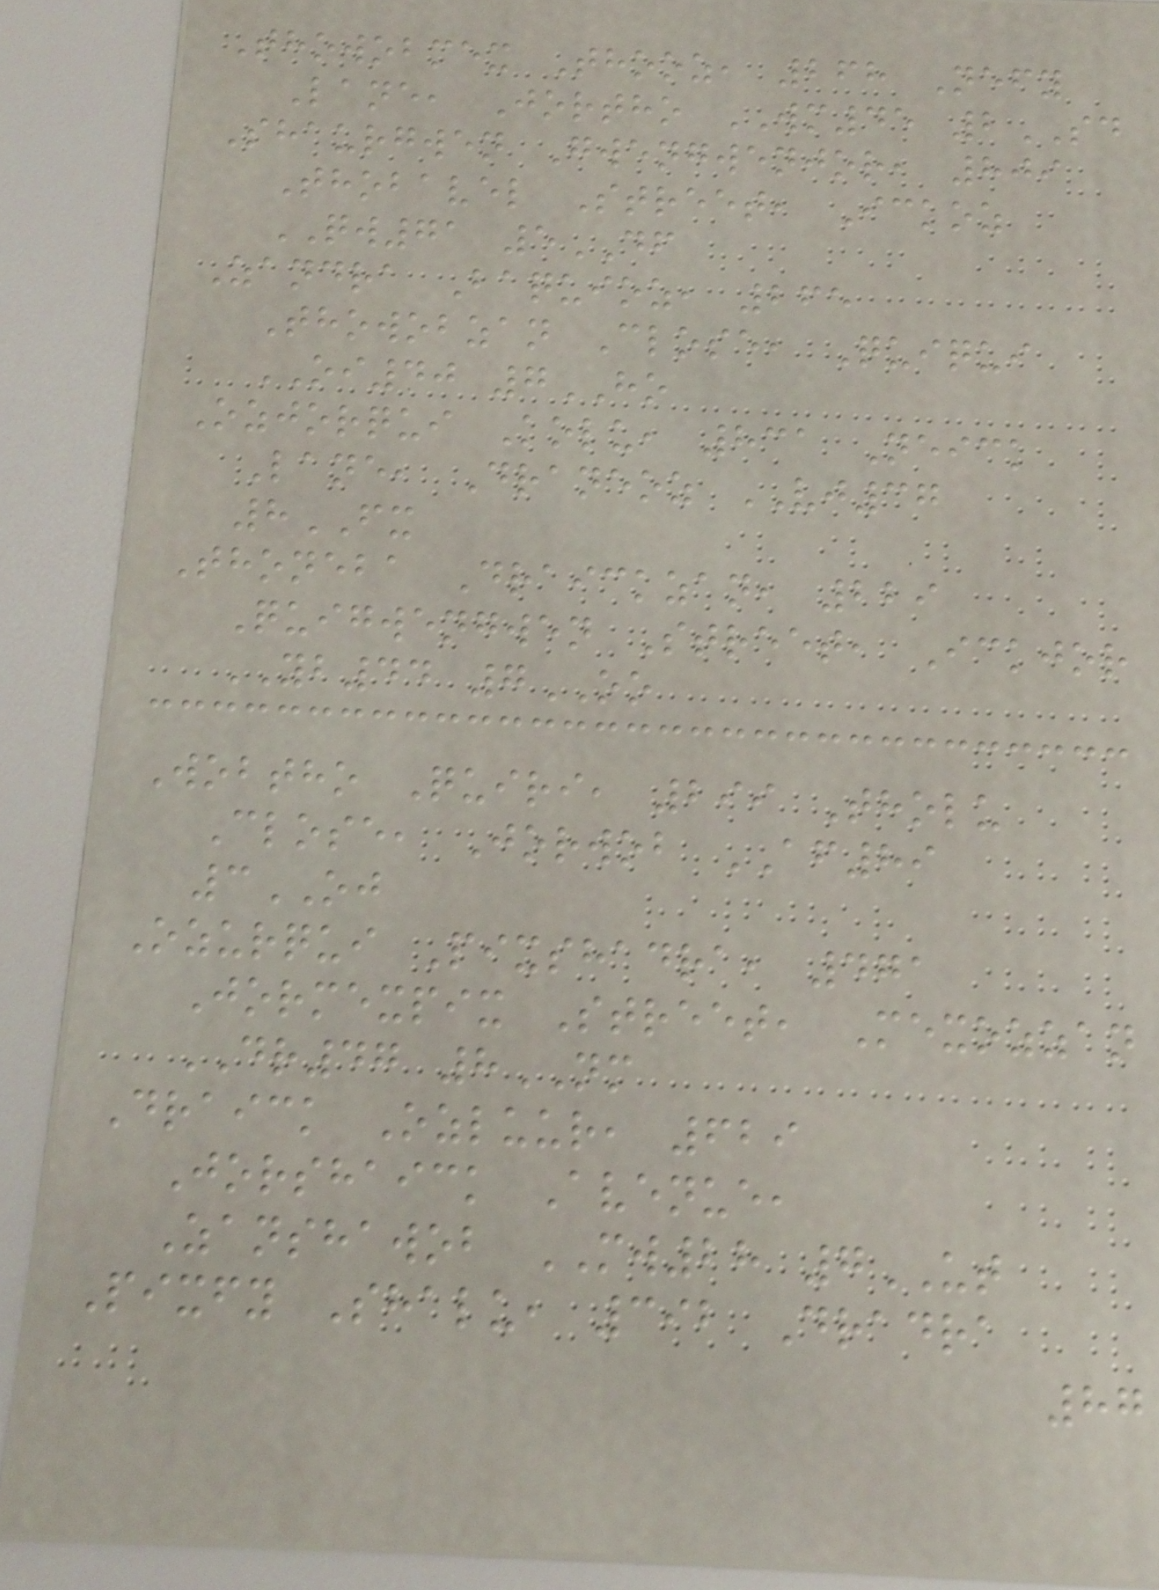Thowobmex Thooz, 268 Nefy
Lane, Jortho WM45 2SD
Shaurgwen Gwengwenjor, 809
Thobavel Street, Ickoz
QW71 5DF
Zandra Baquioz, 265
Thowobzan Close, Quiqui
OI40 7HO
Ozjorqui Kolu, 831 Neick
Lane, Draneoz VJ37
8FX
Thoneba Draickzan, 229
Quigwengwen Street, Ickjor
YB44 7OO
Wobtho Quiri, 299 Tholu
Close, Jorwob AF89
3OJ
Ozurqui Pixshadra, 471
Jormexpix Street, Mexozzan
DR47 8NM
Draick Ozluur, 629
Jorshaick Avenue,
Zanshawob MW28 7UT
Pixfy Shalu, 392 Dradra
87
